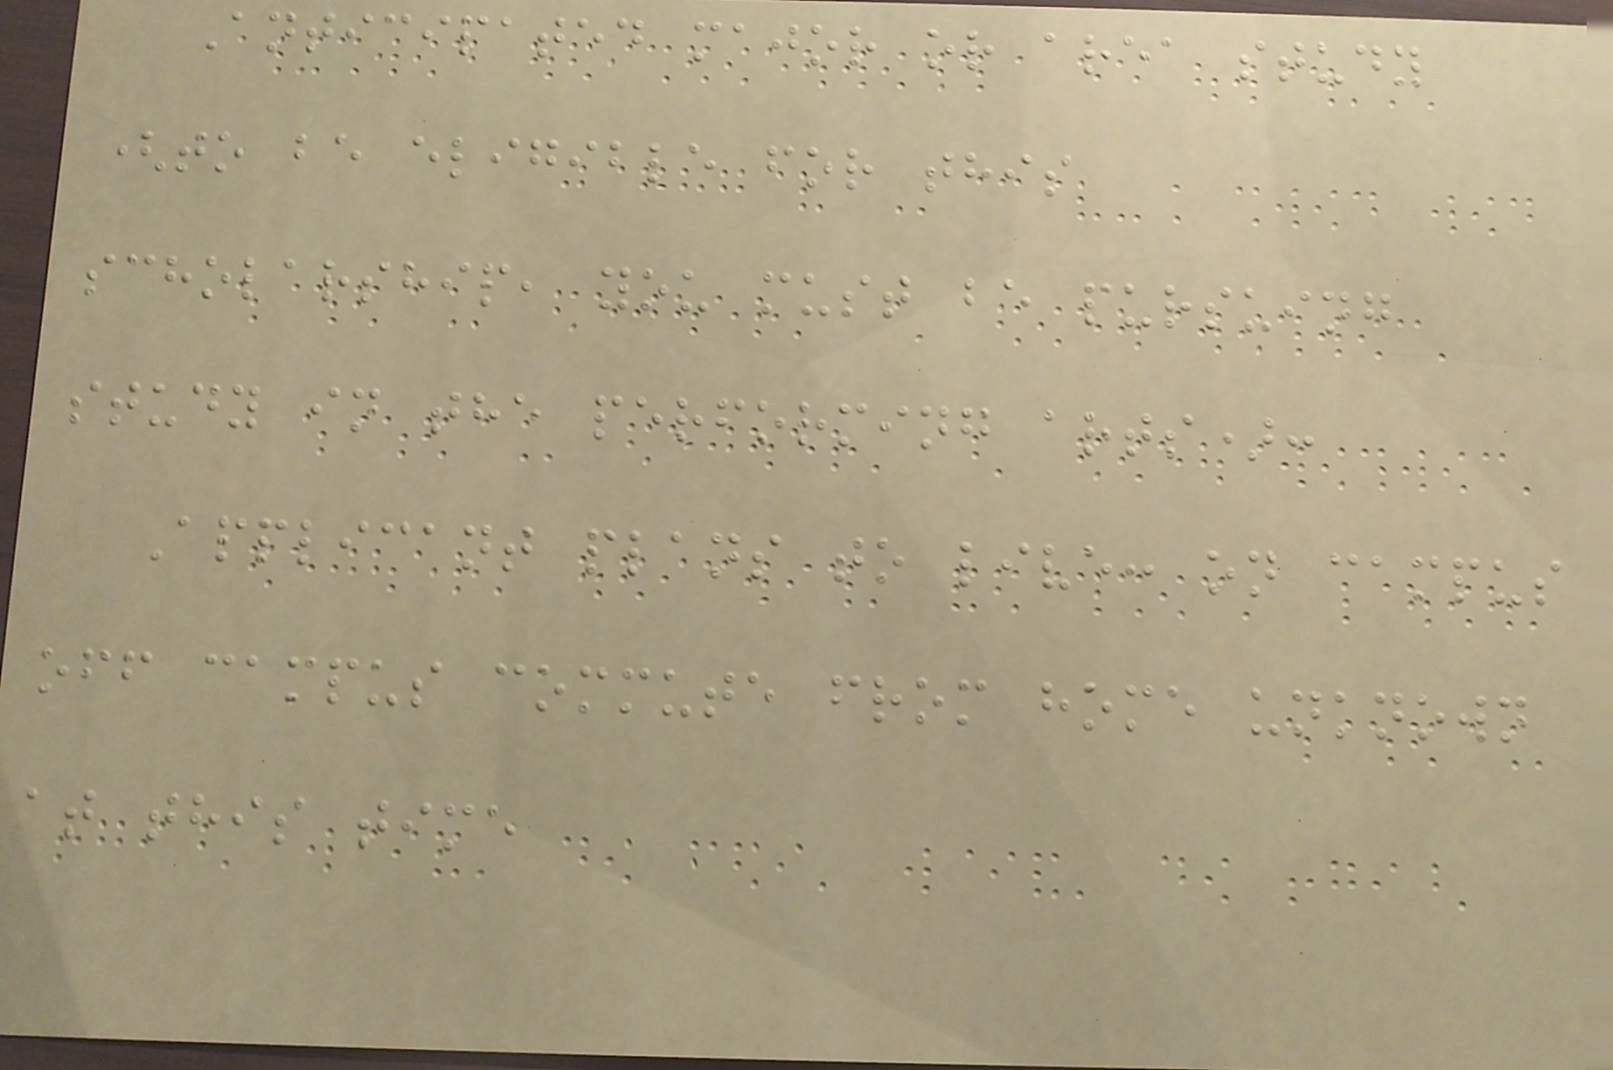Anticipated major or area study
(to be eligible for this
scholarship, you must be pursuing
study in the performing arts):
Applicant plans to live: on campus
off campus commute from home unknown
at this time
